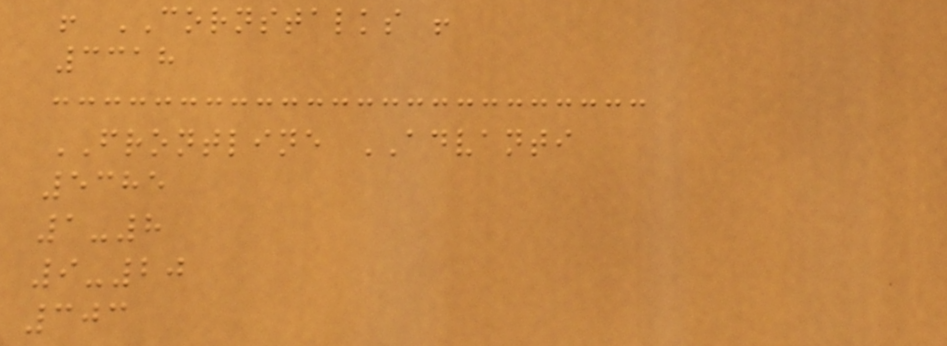! CORNSTALKS !
3318
FRONTLINE ADVANTI
5385
1-8
9-20
303
